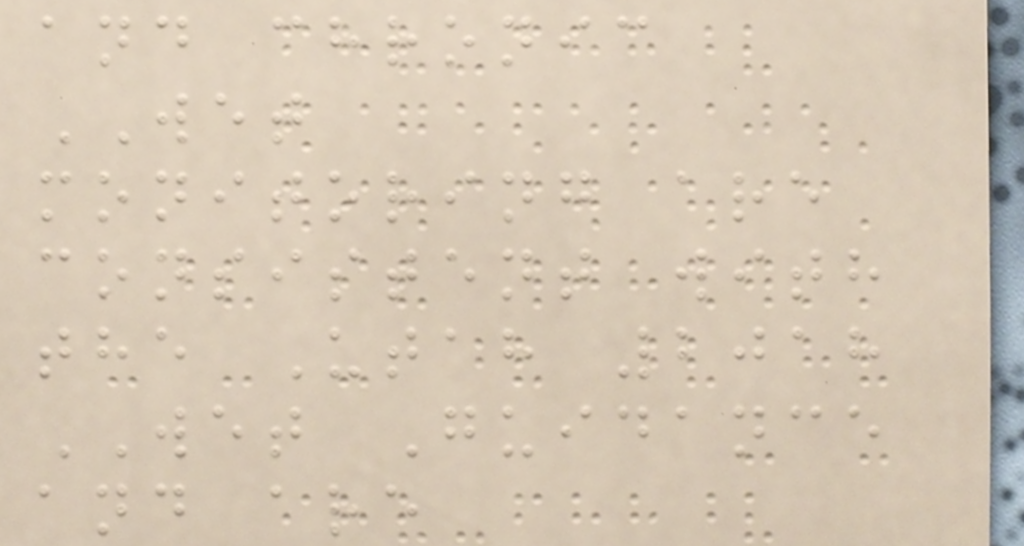and chronic
WET
monitoring are
consistent with
the Utah 2018
WET Guidance
and are
